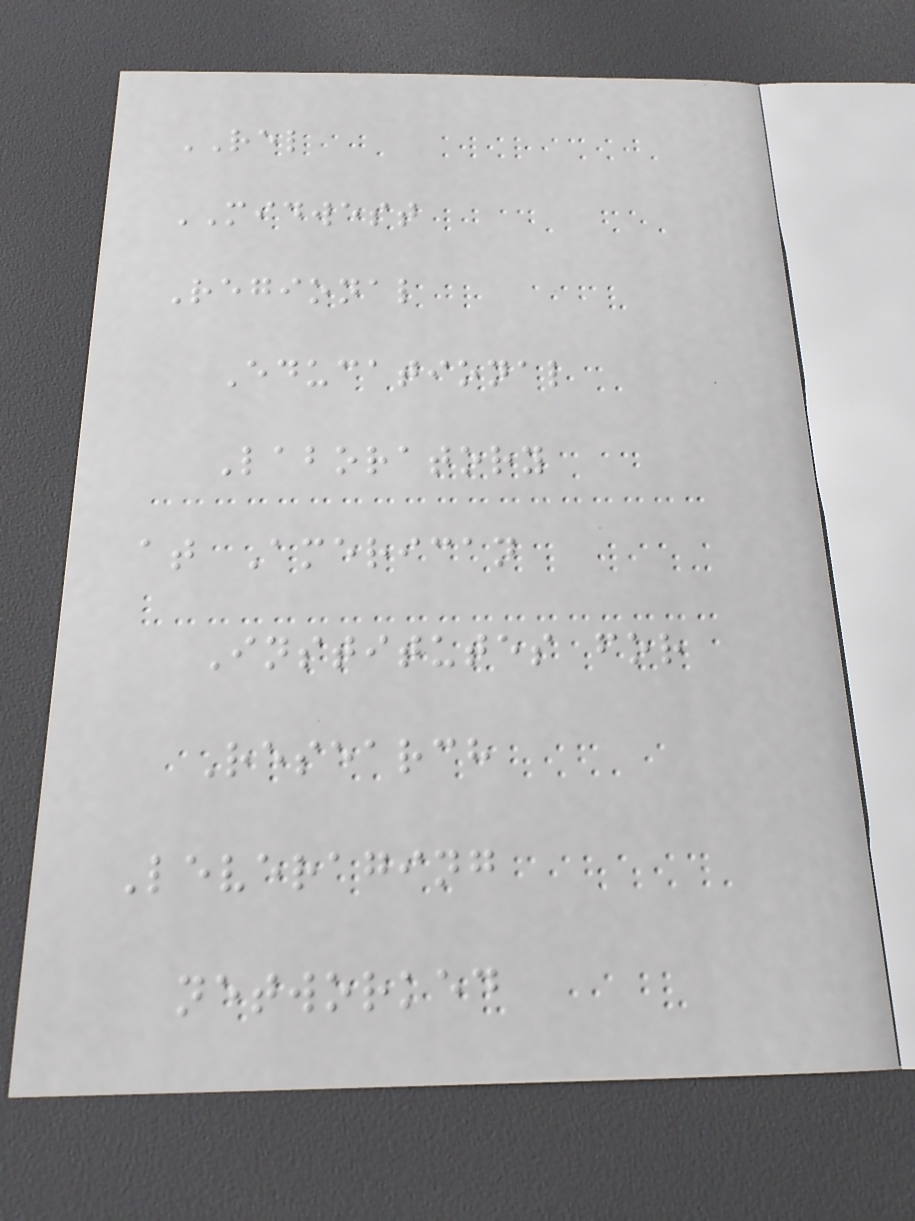REL
MIDWEST
Regional
Educational
Laboratory
at American
Institutes for
Research
Leveraging
networked
